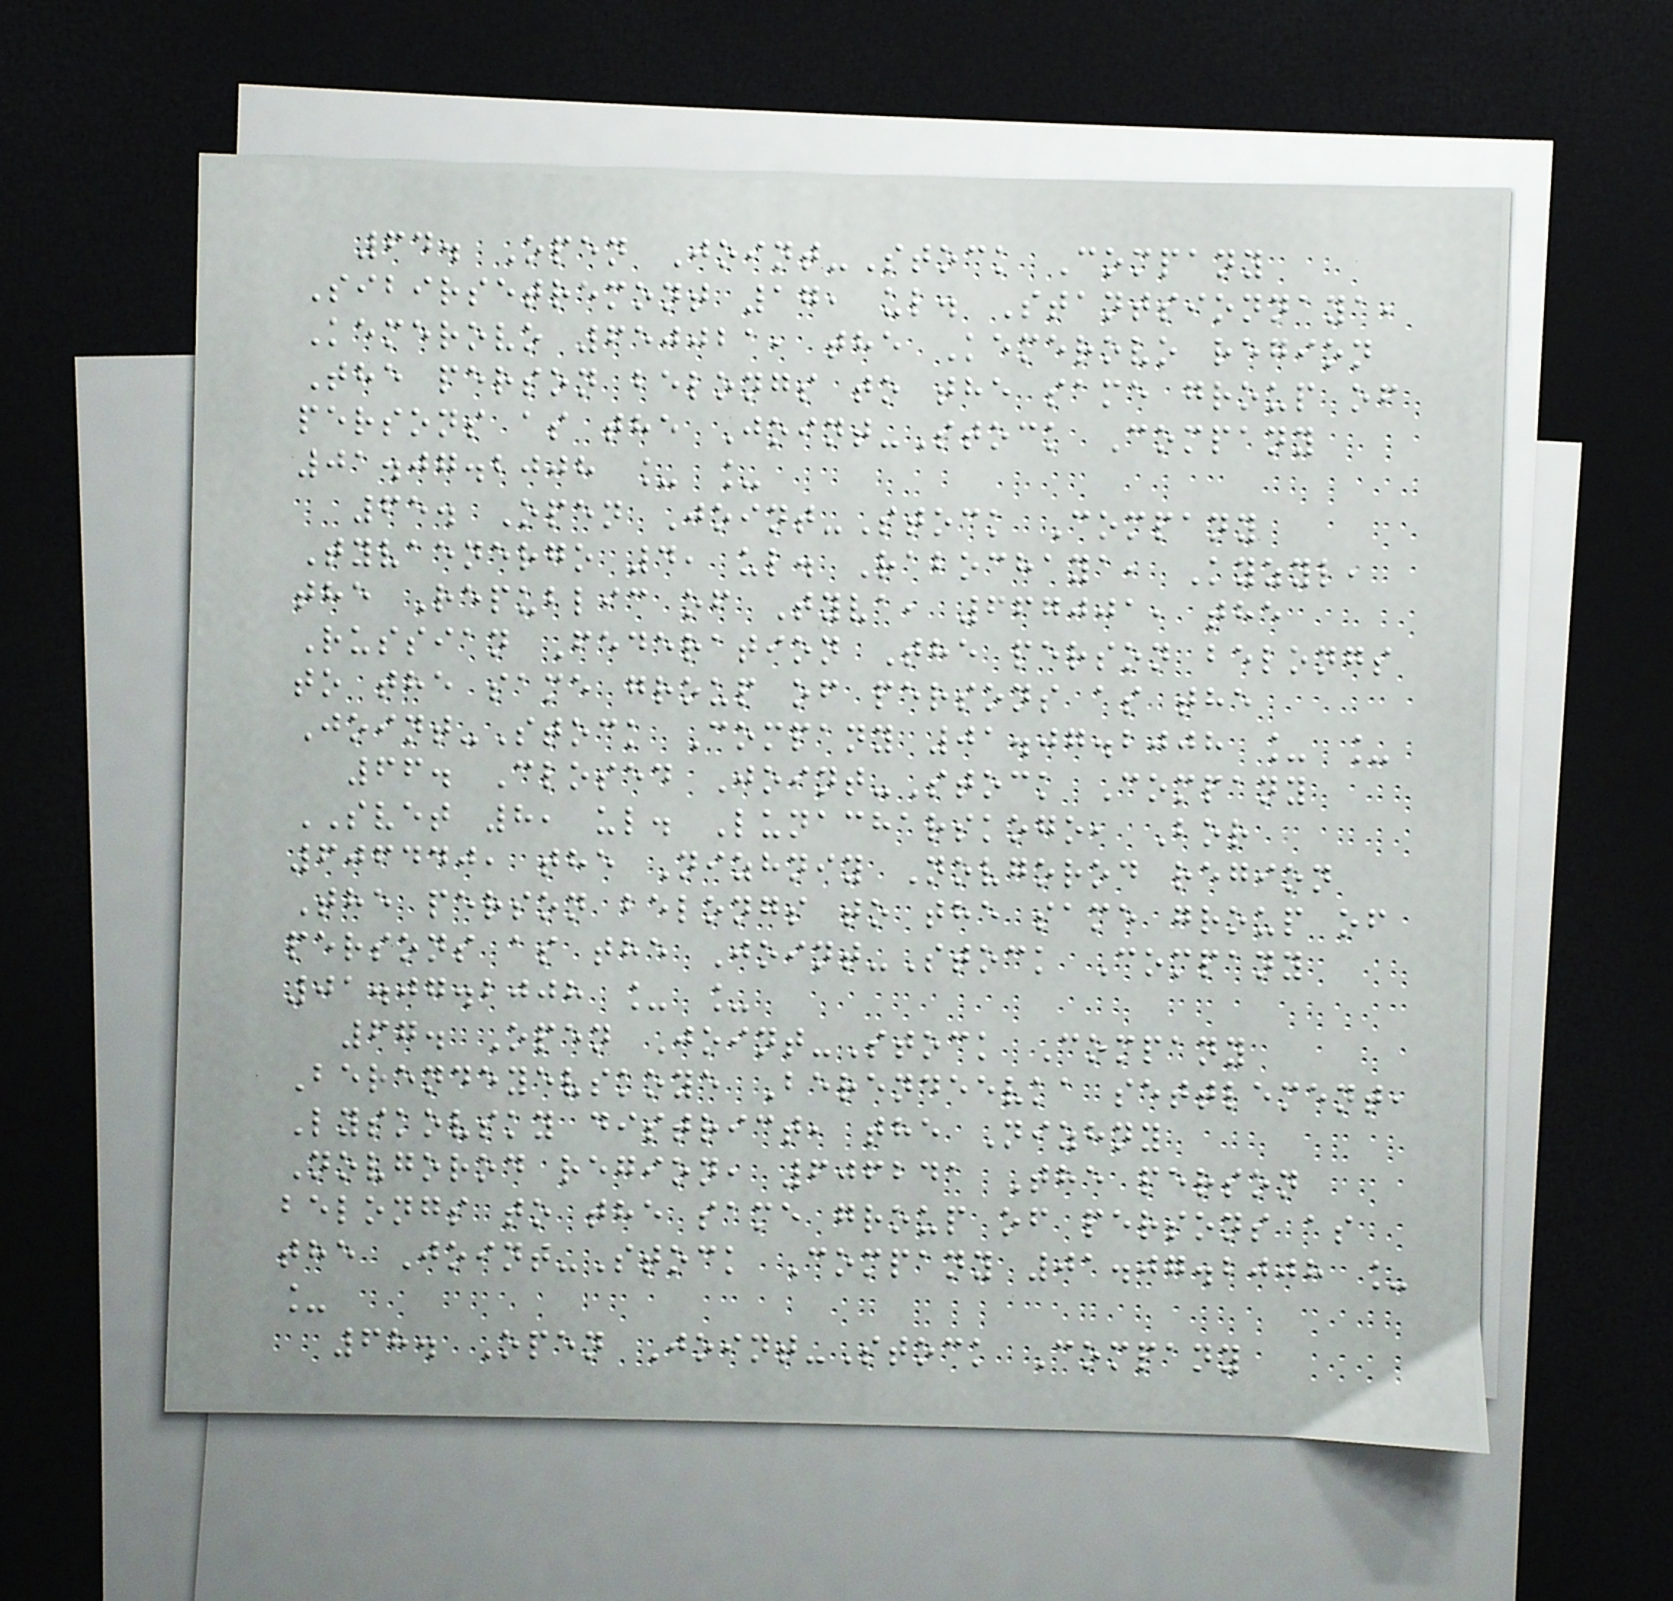64. Open Joint-Stock Company
Sibirsetremont 17, ul. Stantsionnaya,
Kemerovo 650021, the Kemerovo region
The person belongs to the same group of
persons as the Joint-Stock Company
01.07.2008 _ _
65. Open Joint-Stock Company
Tyvaenergo 4, ul. Rabochaya, Kyzyl,
the Republic of Tyva, 667001, the
Russian Federation The person belongs
to the same group of persons as the
Joint-Stock Company 01.07.2008 _ _
66. Closed Joint-Stock Company
SVET 8, ul. Lunacharskogo, Bor
606440, the Nizhniy Novgorod region
The person belongs to the same group of
persons as the Joint-Stock Company
01.07.2008 _ _
67. Open Joint-Stock Company
Berendeyevskoye Berendeevka settlement,
Lyskovsky district, the Nizhny
Novgorod region, 606241 The person
belongs to the same group of persons as
the Joint-Stock Company 01.07.2008 _
_
68. Open Joint-Stock Company
